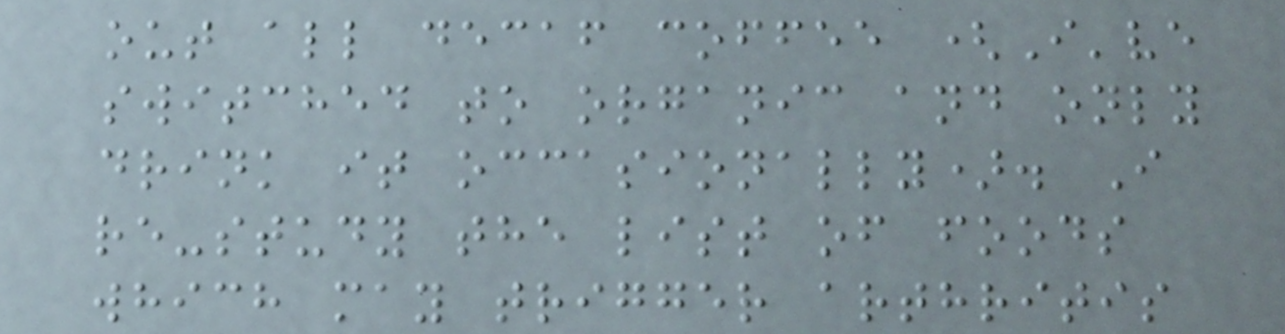out all decaf coffee (I've
switched to organic and only
drink it occasionally). I
re-study the list of foods
which may trigger arthritis
